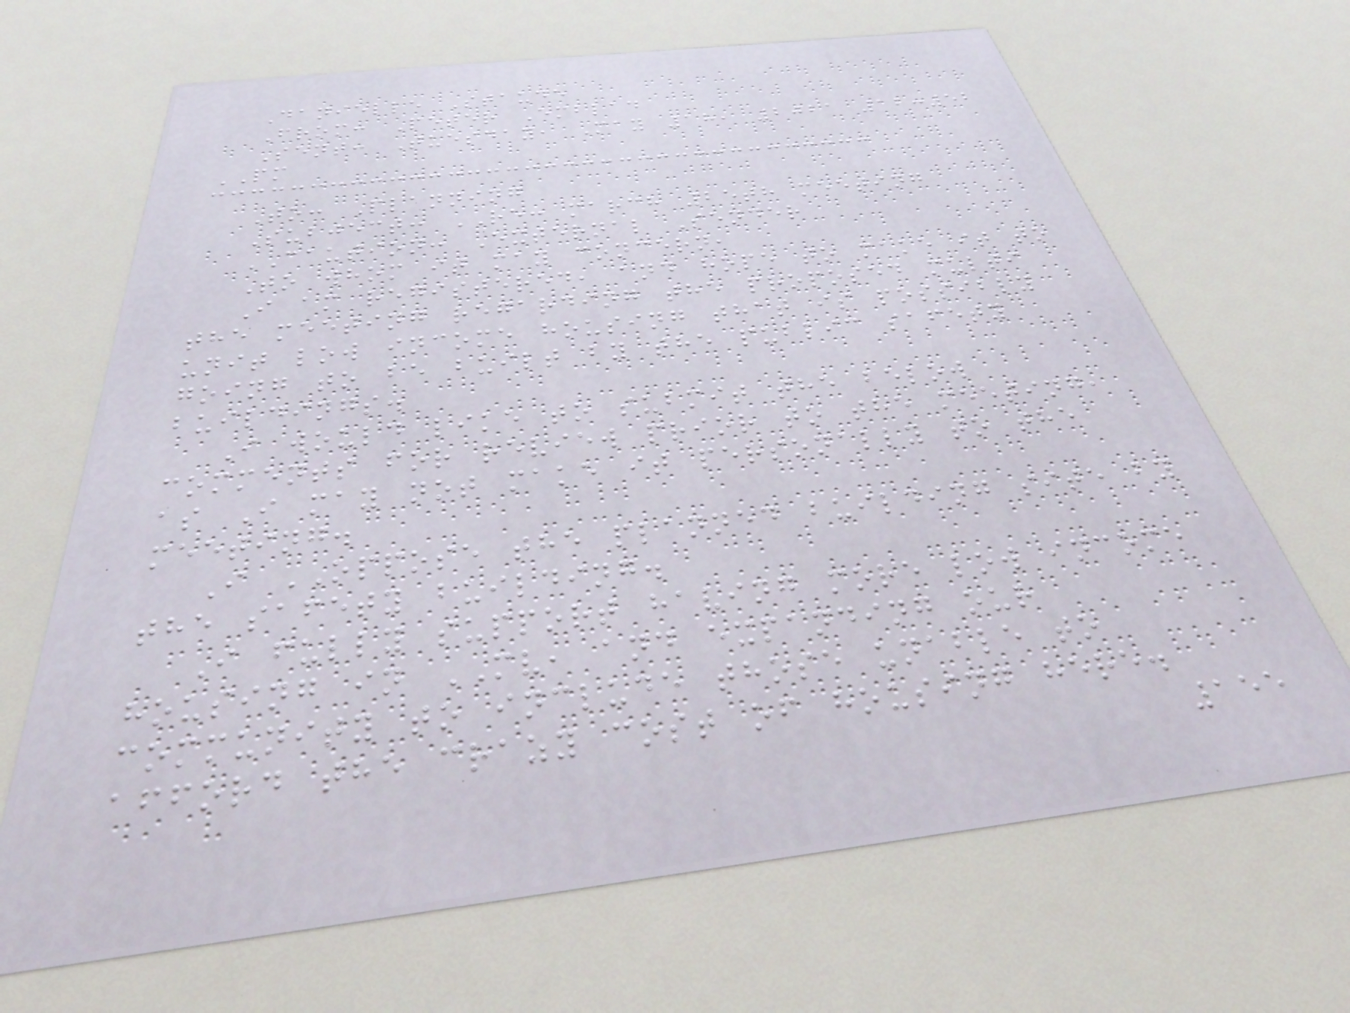Danielle Staude
From: Peter Emblad
Sent: Tuesday, May 18, 2021 12:52
PM
To: Planning
Subject: RE: march 25th meeting
CAUTION: External Sender
To whom it may concern,
I am registered, and hope to make it to
the meeting regarding the proposed multi
unit low income housing that is possibly
going to be built by the public safety
buildings.
I would like to submit the below
comments for review prior to the meeting,
as I may not make it personally to the
meeting.
I OPPOSE the planned building site by
the safety building.
I fully support having more low income
housing in MV, and expanding our
community to include those unable to
afford the crazy cost of housing here.
155
